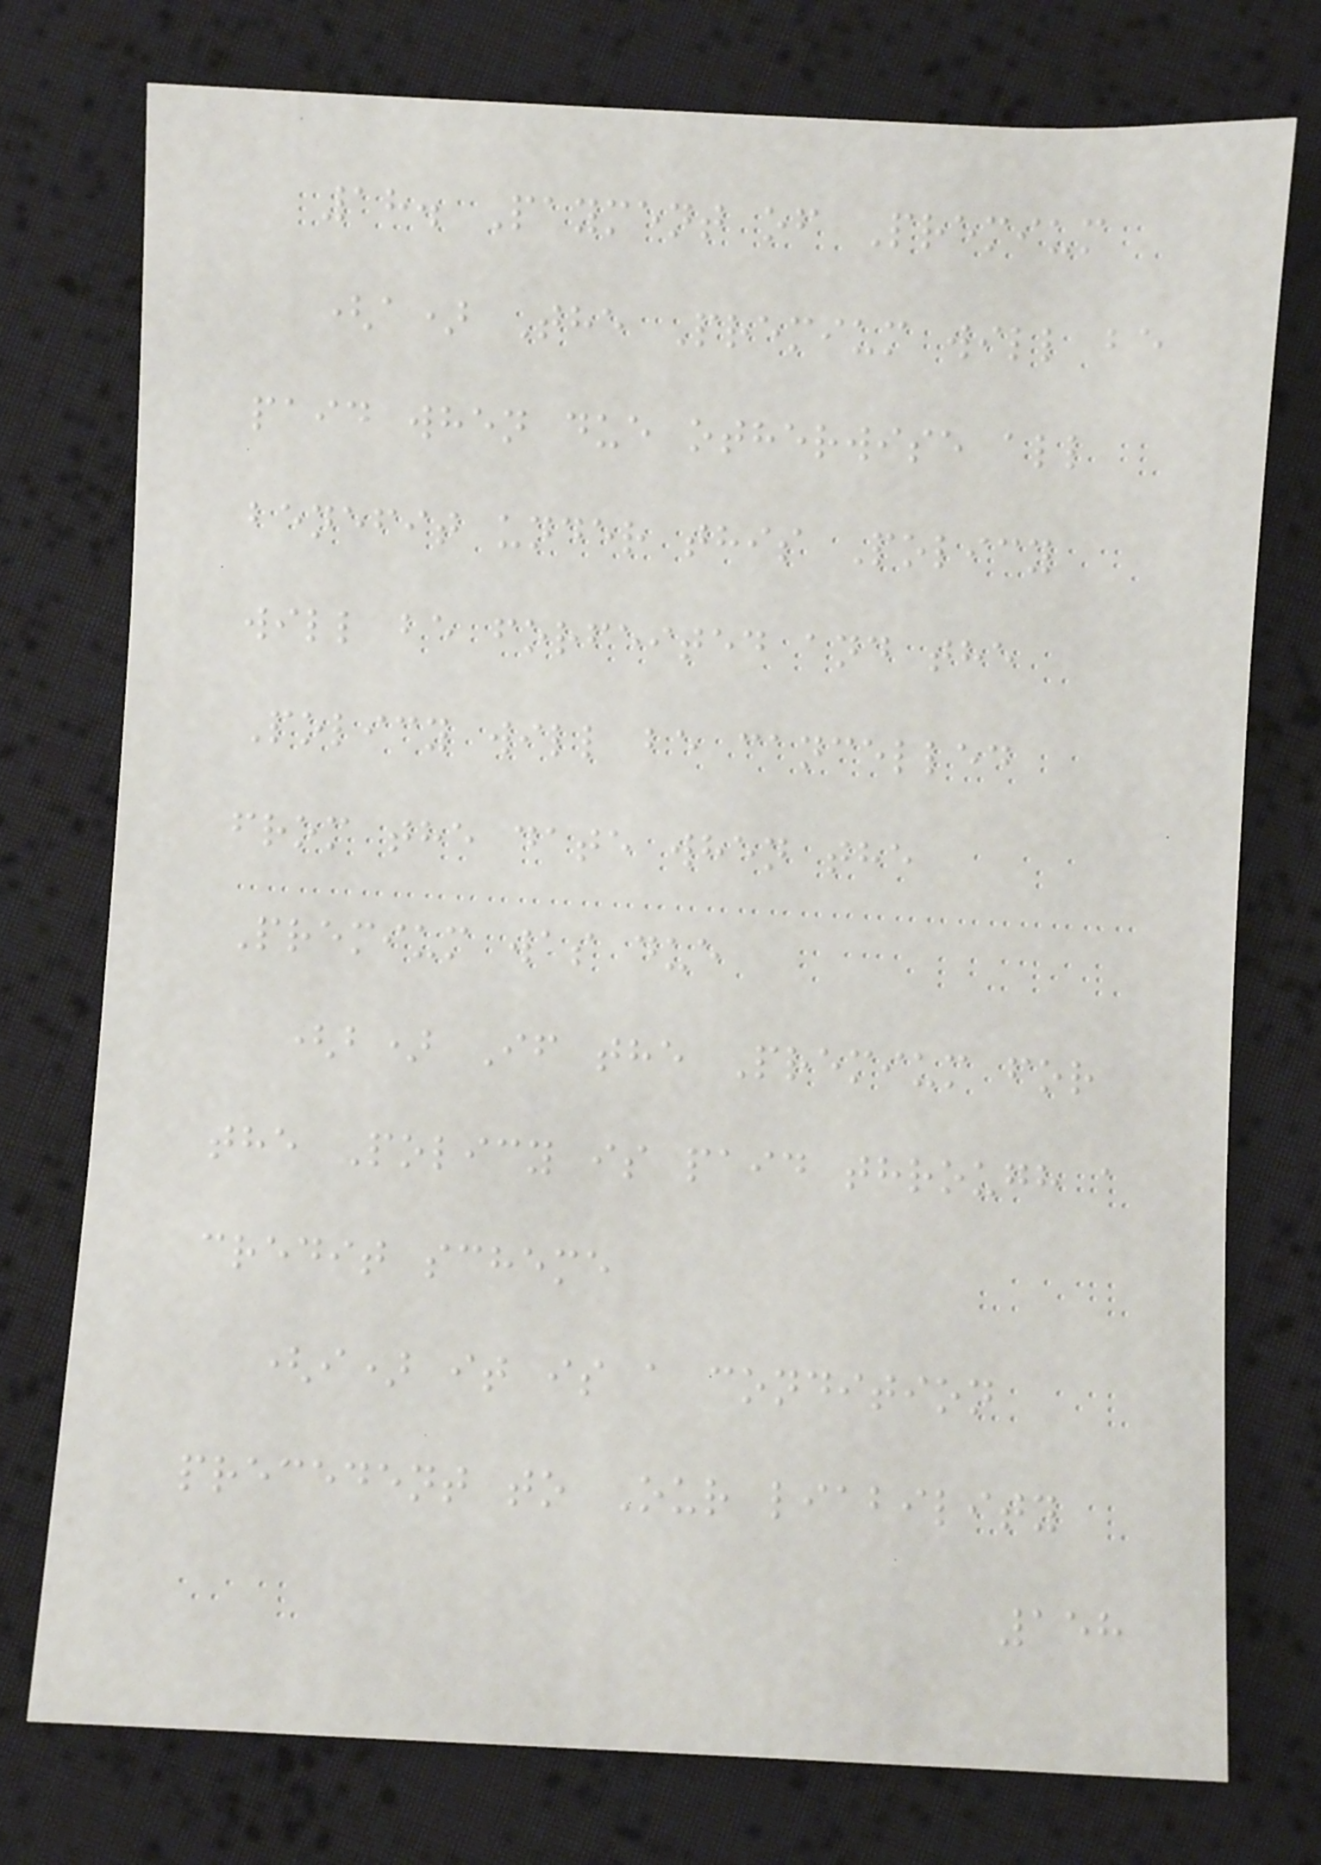18. Payment of Premium
(a) The Premium will be
paid when due otherwise all
benefit under this Policy
will be forfeited and the
Policy will be cancelled
from the date when the
Premium was due
(b) If the Premium for
the Policy is paid through a
credit scheme
(i) it is a condition
precedent to Our liability
158
